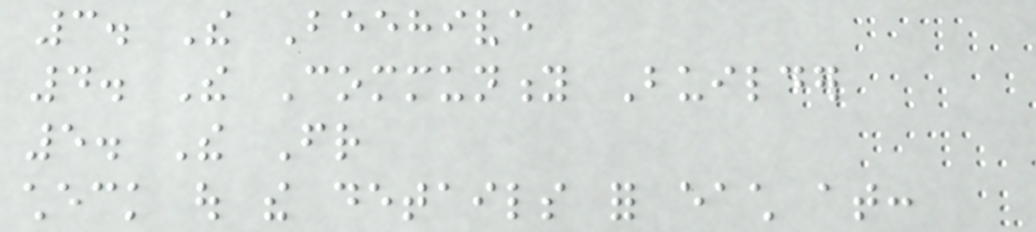3. The Beehive
4. The Community Builder
5. The Friend
check out the details for each at:
